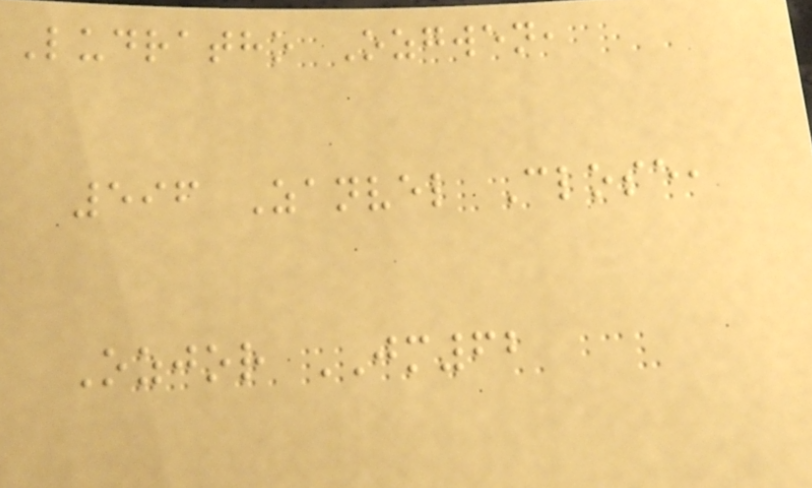Ludratho Ozgwen,
596 Zanvel Close,
Ozjor JM62
